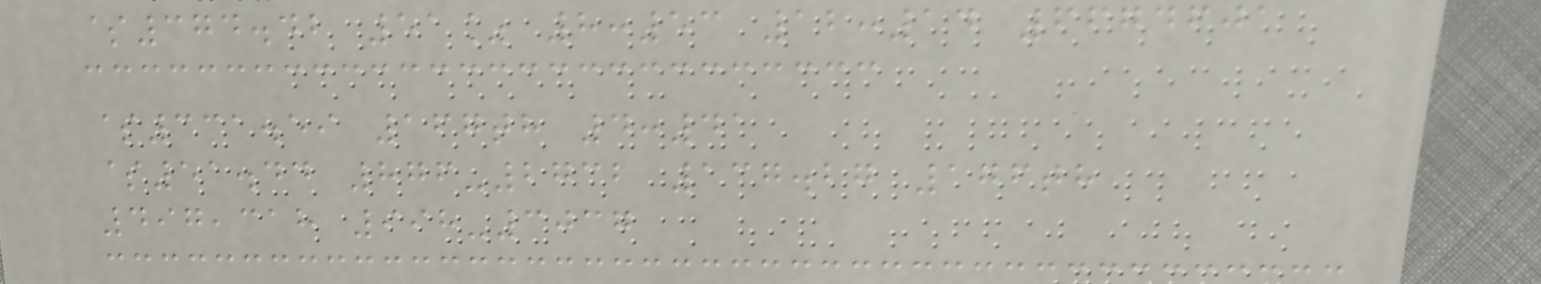$374.42 51% 8:53 12:14 6674601
$331.59 167th 4:41
$51.44 876-2732 137.27 176th
497,318 998-3037
